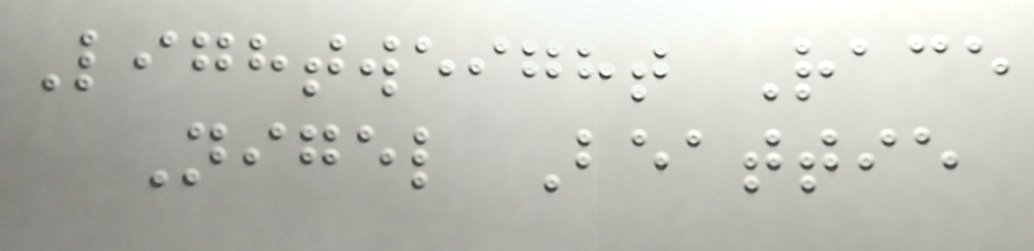Lightweight Race
Nigel Beattie
